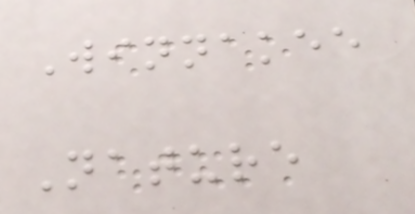Winnakee
Nature
